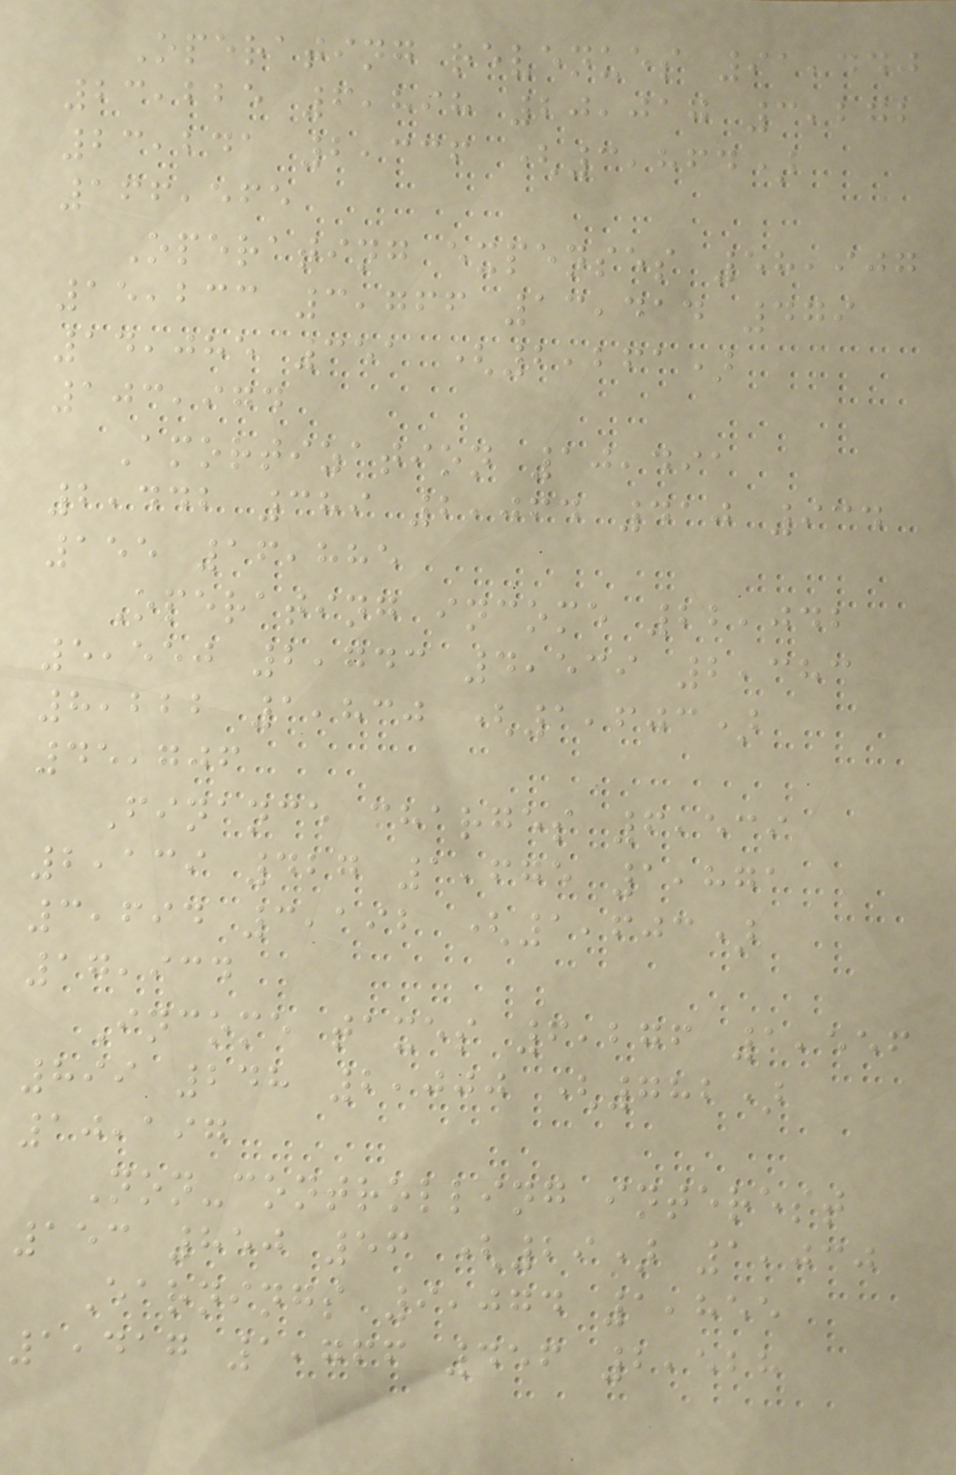Operating revenues 91,440
23,225 6,898 20,017 3,272
23,241 2,336 (3,864)
166,565
Operating expenses 58,907
15,233 3,766 13,414 479
14,085 351 (2,261)
103,974
Amortization 10,491
2,442 389 2,064 410 934
155 16,885
Operating income 22,042
5,550 2,743 4,539 2,383
8,222 1,830 (1,603)
45,706
Finance charges 6,539
2,139 427 1,675 1,871
3,694 3,192 (1,603)
17,934
Income taxes 6,276 1,556
899 248 2,000 (782)
10,197
Non-controlling interest
153 850 56 (29) 1,030
Earnings 9,074 1,855
1,417 1,766 456 2,528
